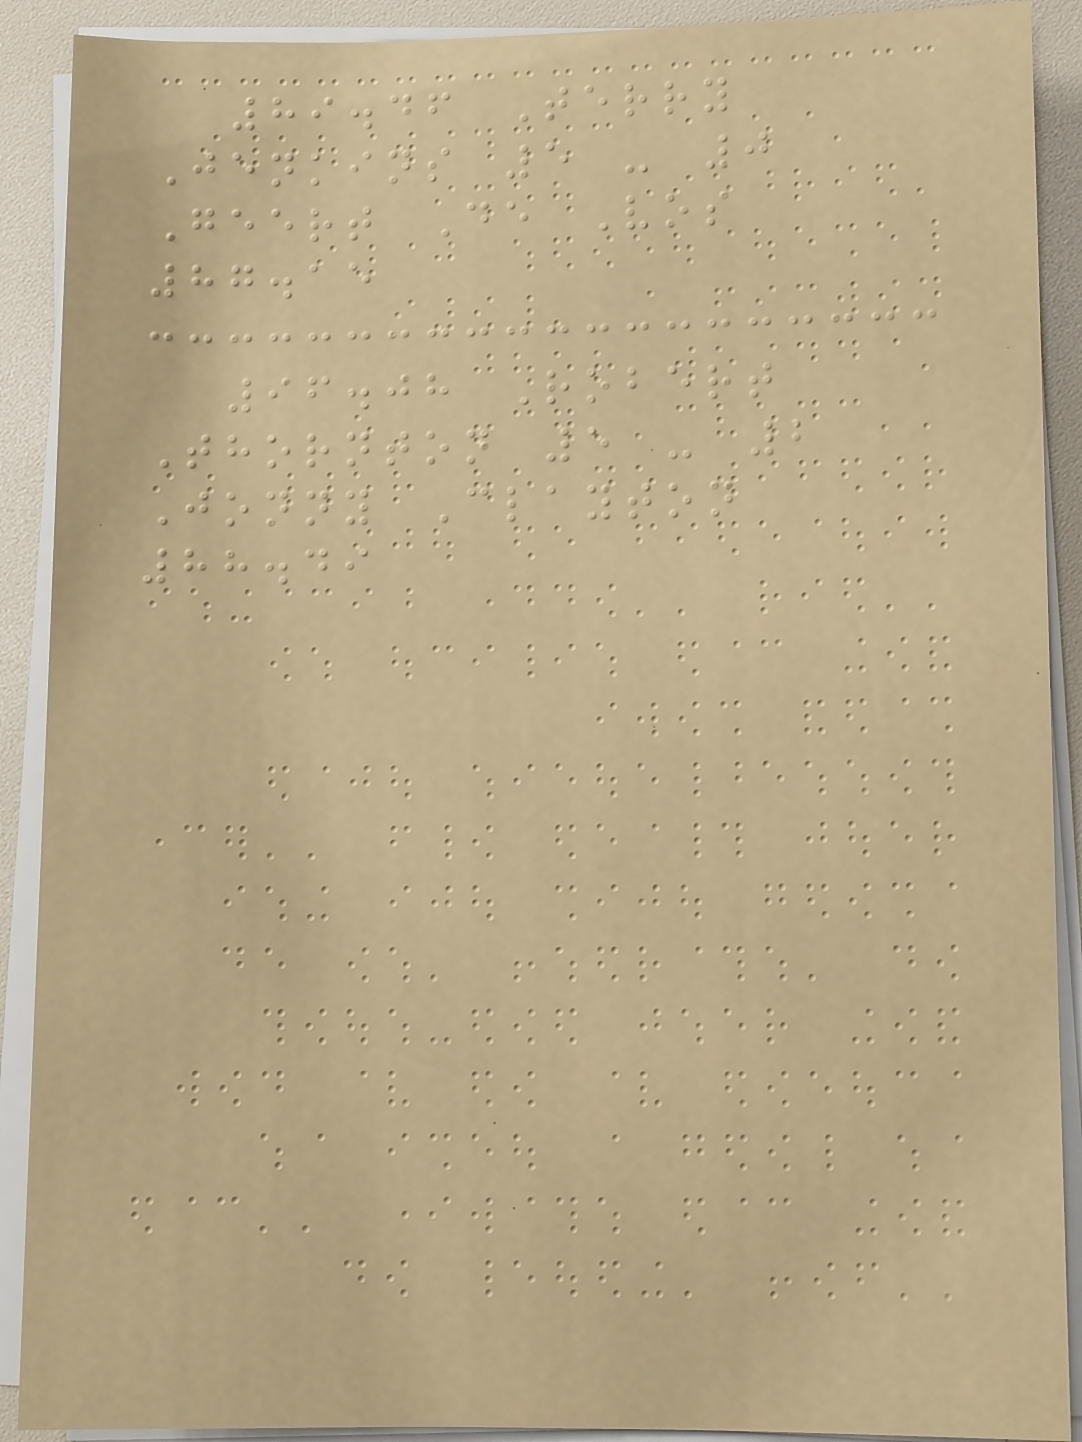89.46 Terry
Jenkins 5 - 0
Geert De Vos
87.15
96.08 Robert
Thornton 5 - 2
Jonny Clayton
88.49
